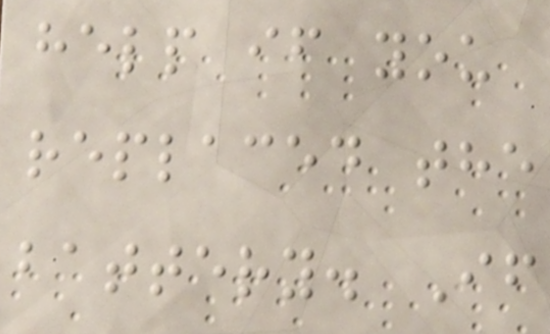help if you
replaced the
battery. If
